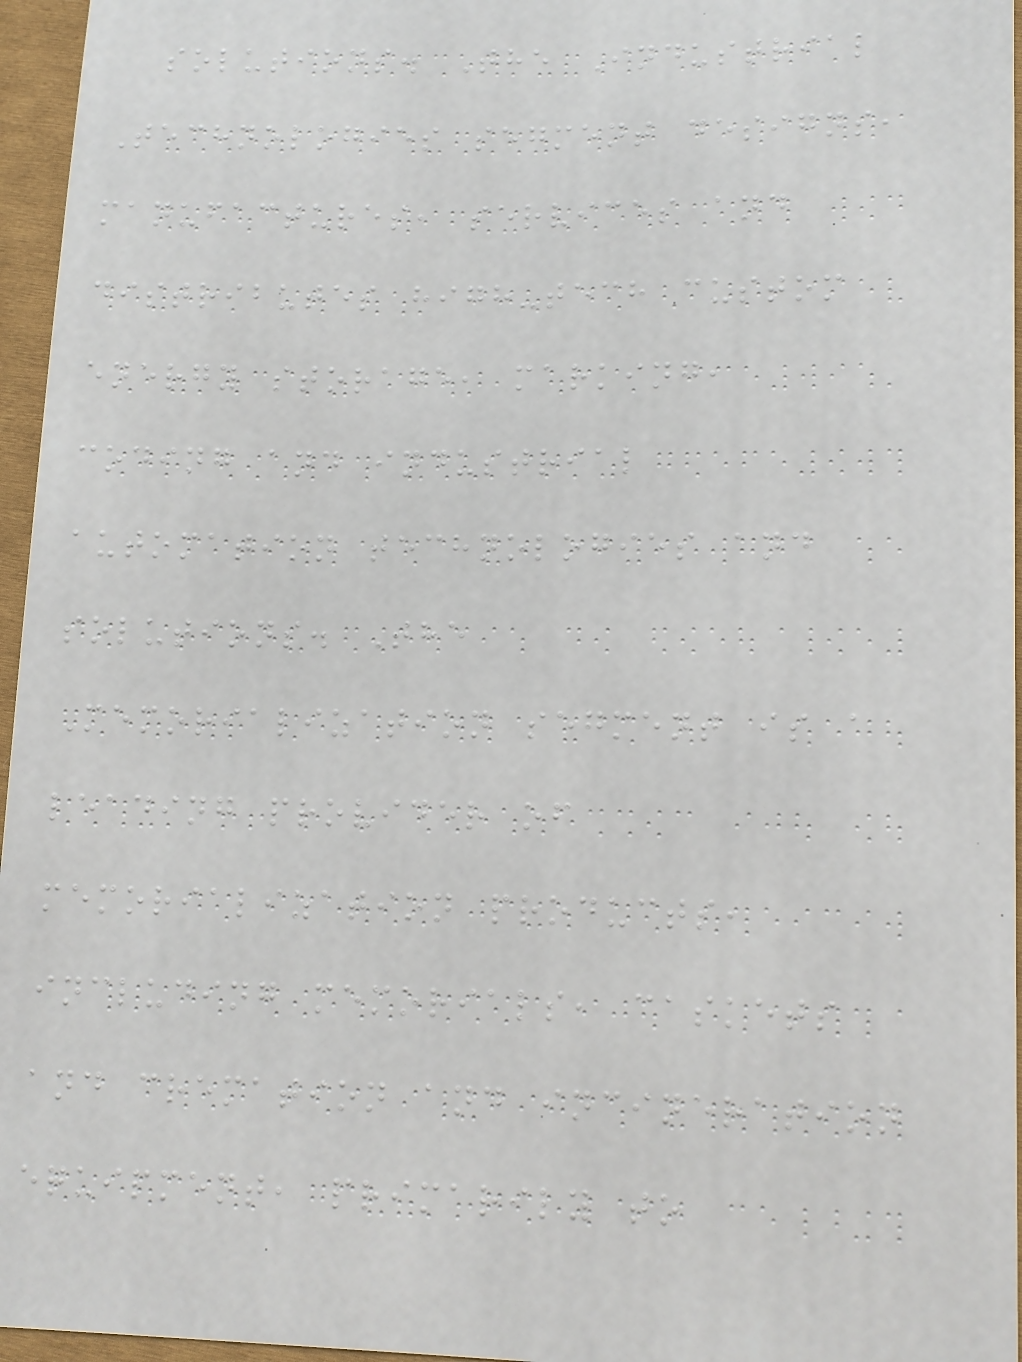solutions. The Industrial
Technologies segment designs,
manufactures, services and
distributes high-tech custom
energy storage, marking,
coding and industrial
automation technologies and
solutions. The
Memorialization segment is a
leading provider of
memorialization products,
including memorials, caskets
and cremation and incineration
equipment, primarily to
